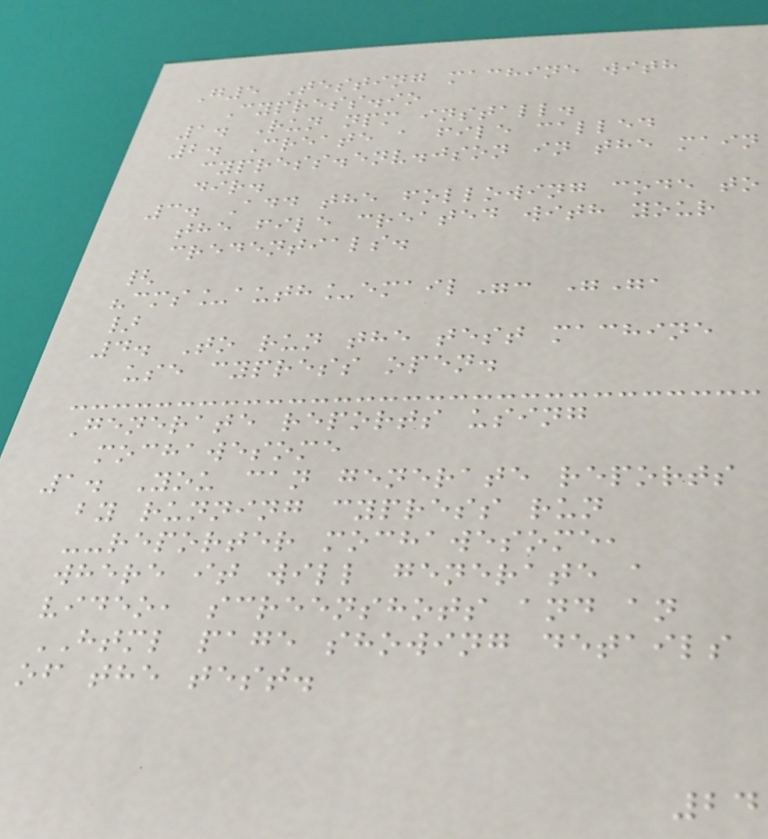G5 Testing machine with
Cypress.io
1. Run npm install.
2. Create a file called
cypress.env.json in the main
dir.
3. Add the following code to
the file created with your
credentials.
{
"cms_auth_email": "",
}
4. To run the test machine
use cypress open.
Generate reports using
mochawesome
1. You can generate reports
by running cypress run
--reporter mochawesome,
where it will generate a
video, screenshots and an
HTML page showing details
of the test.
24
